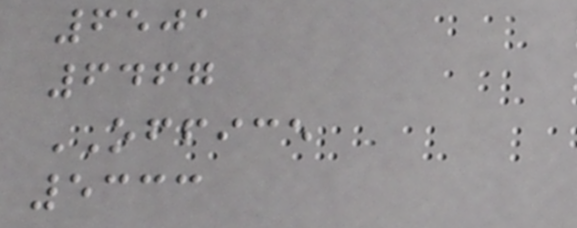6501
6467
OFFICE
5333
